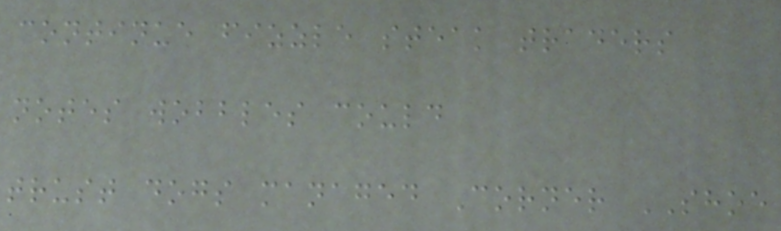continue fizzle steak traders
notes wobbles could
trust dogs managed Corner SHOE
